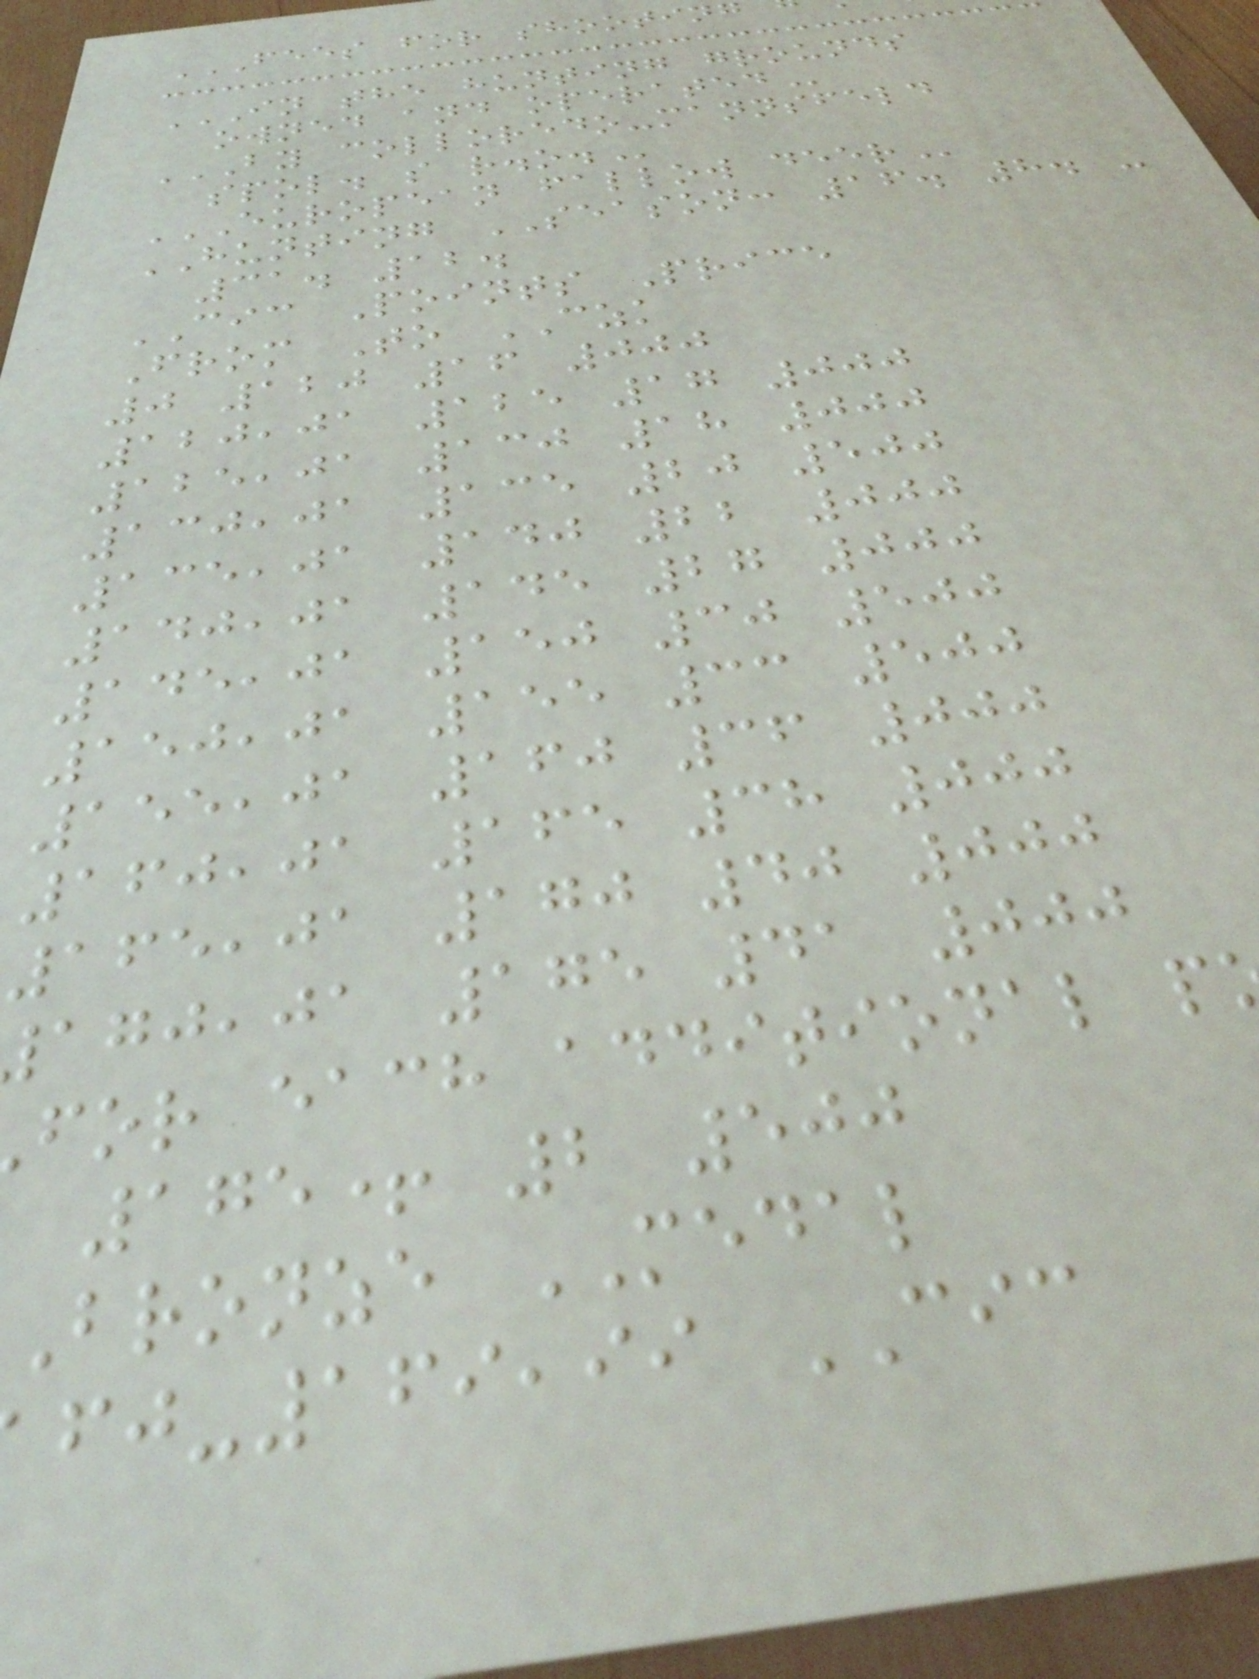IN THE HUNTING GROUNDS
owned and
BY COLLOREDO-MANNSFELD
spol. s
EUROPEAN FALLOW DEER
HUNTING SEASON: 16. 8. -
31. 12.
CIC Points Price
From To CZK
0 120 16 000
120,01 125 17 000
125,01 130 18 000
130,01 135 20 500
135,01 140 22 000
140,01 145 27 000
145,01 150 30 500
150,01 155 33 500
155,01 160 36 000
160,01 165 38 000
165,01 170 40 000
,ja 175 41 000
for each additional p
175+ 2 500
bronze MEDAL
-169,99 CIC
